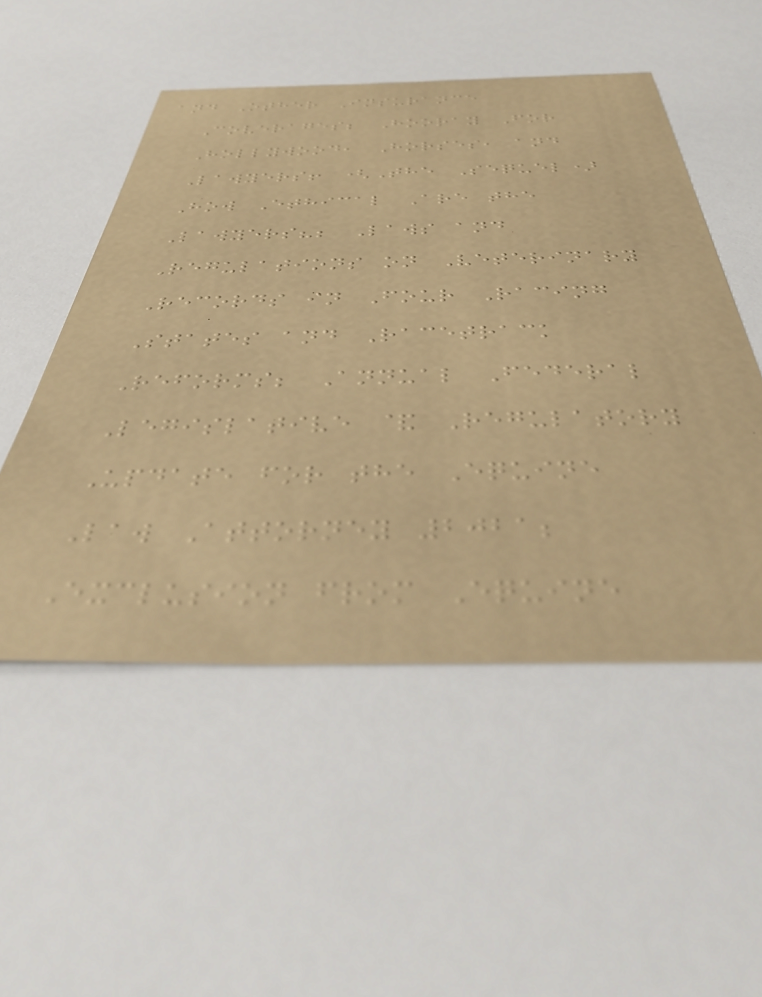and Other Insurance
Coverages; Hooray For
Hollywood, Horses, and
Lawyers! (The Sequel)
How Ethical Are the
Lawyers?; Laws and
Regulations on Veterinary
Records in Four Racing
States and Racetrack
Reforms; Annual Federal
Legislative & Regulatory
Update for the Equine
Law Attorney 2021;
Exclusion from Equine
